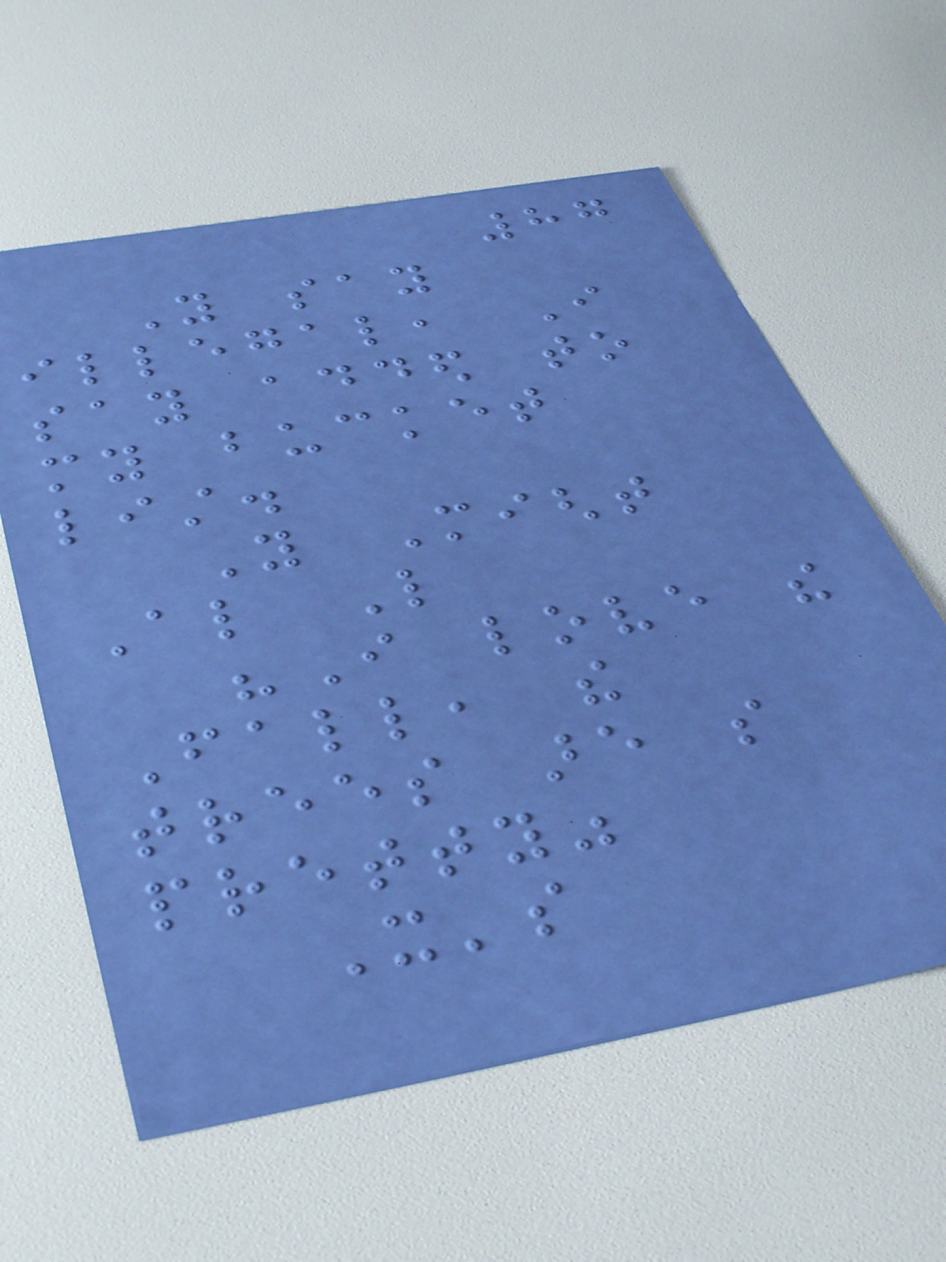87
You say
illegal, I
say added to
my bucket
list.
You Might
Also Like
"I love the
Fall, the
trees are so
pretty"
It's
